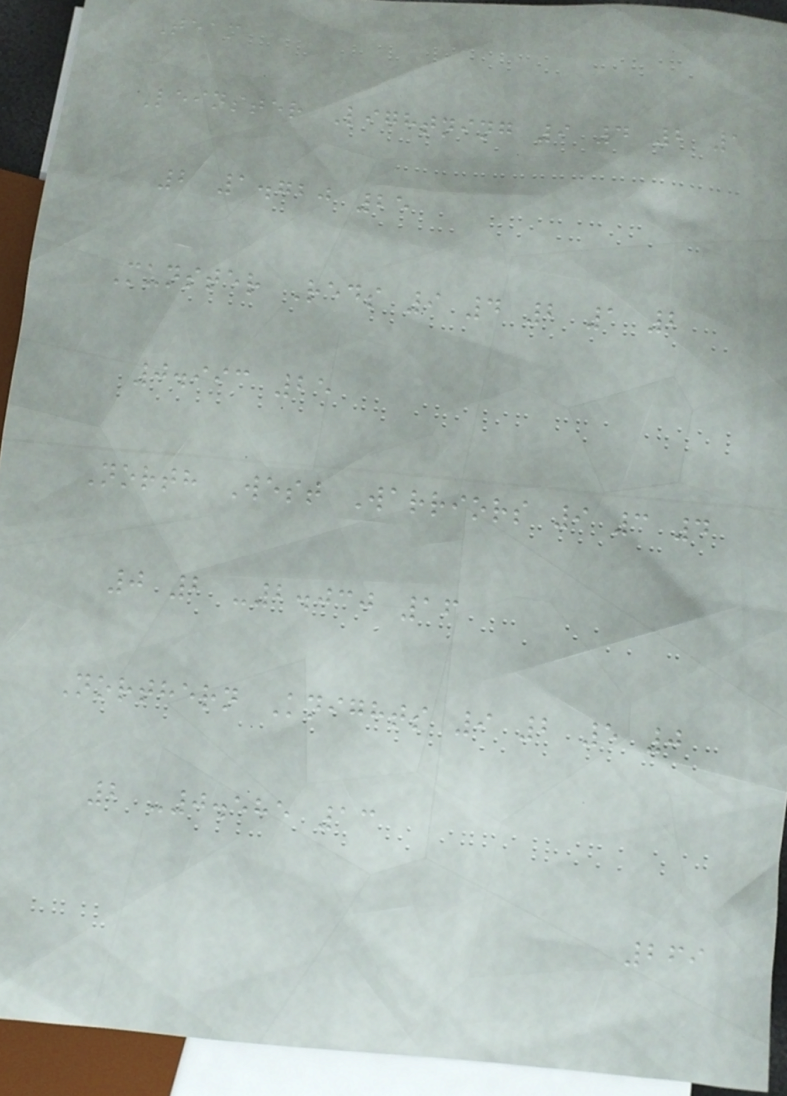Team
Leinster Lightning 9 4 2 1
2 1.720 25
Munster Reds 9 4 2 1 2
0.993 25
North West Warriors 9 3 4
0 2 -2.030 16
Northern Knights 9 2 5 0
2 -0.585 13
269
